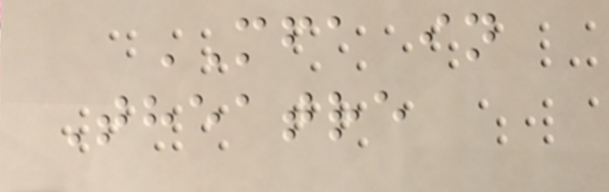MFA in
Theatre
